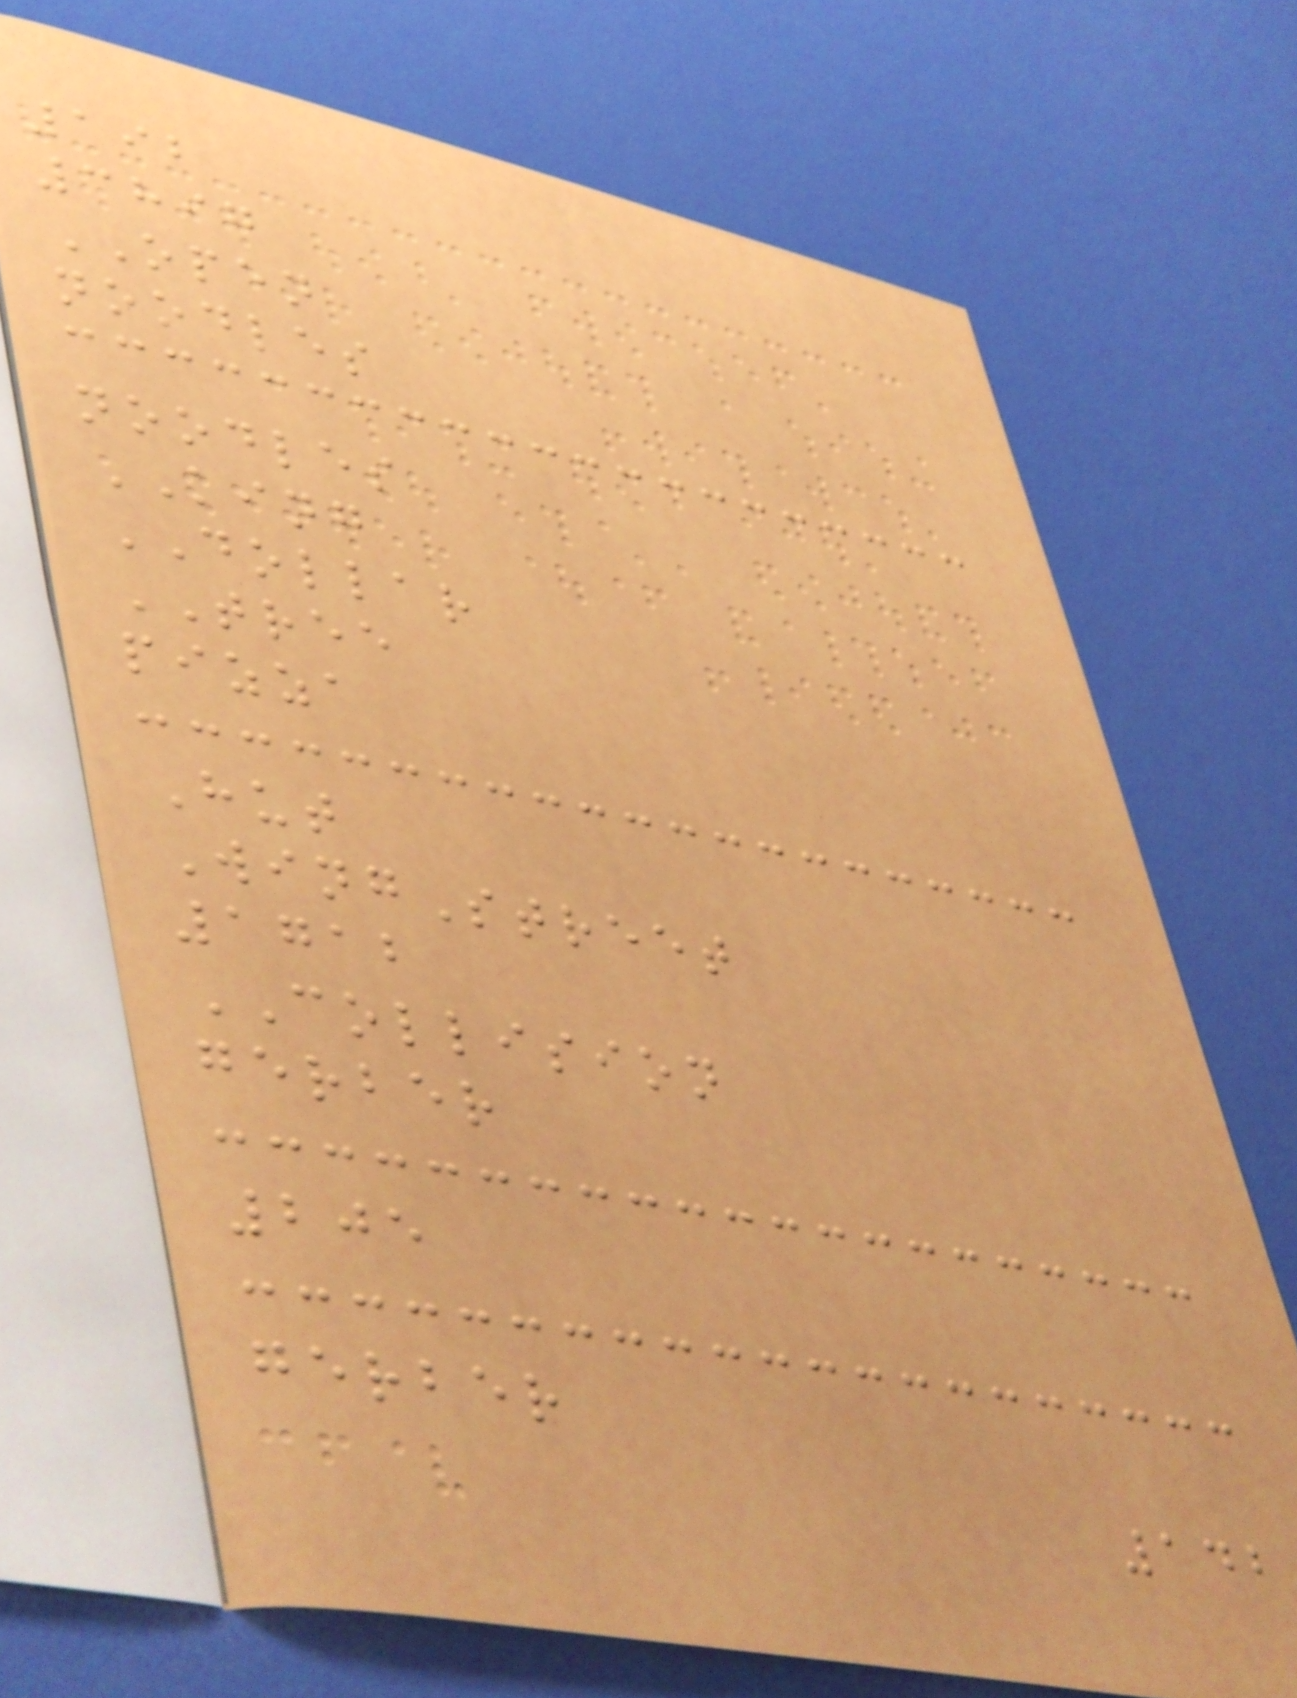192
3897
OPEN
noodles
noodles
KING
DOLLAR
TREE
pizza
Hut
WingStreet
1712
COLLISION
gerber
205
gerber
142
